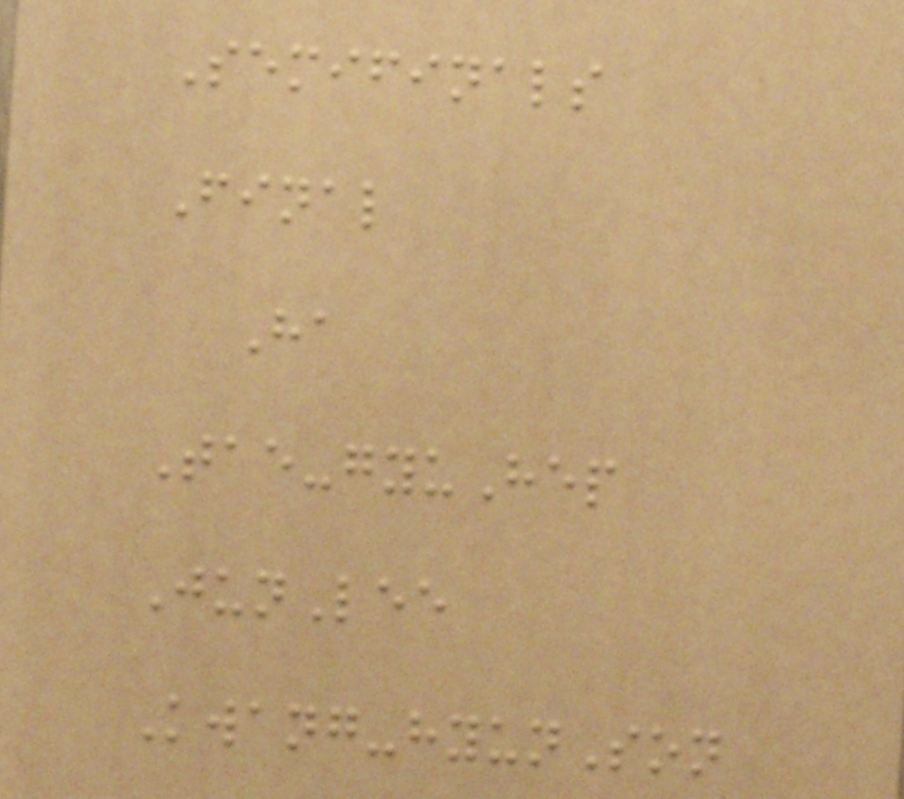Semifinals
Final
Ha
Tae-gyuHep
JunLee
Kwang-hyunSon
